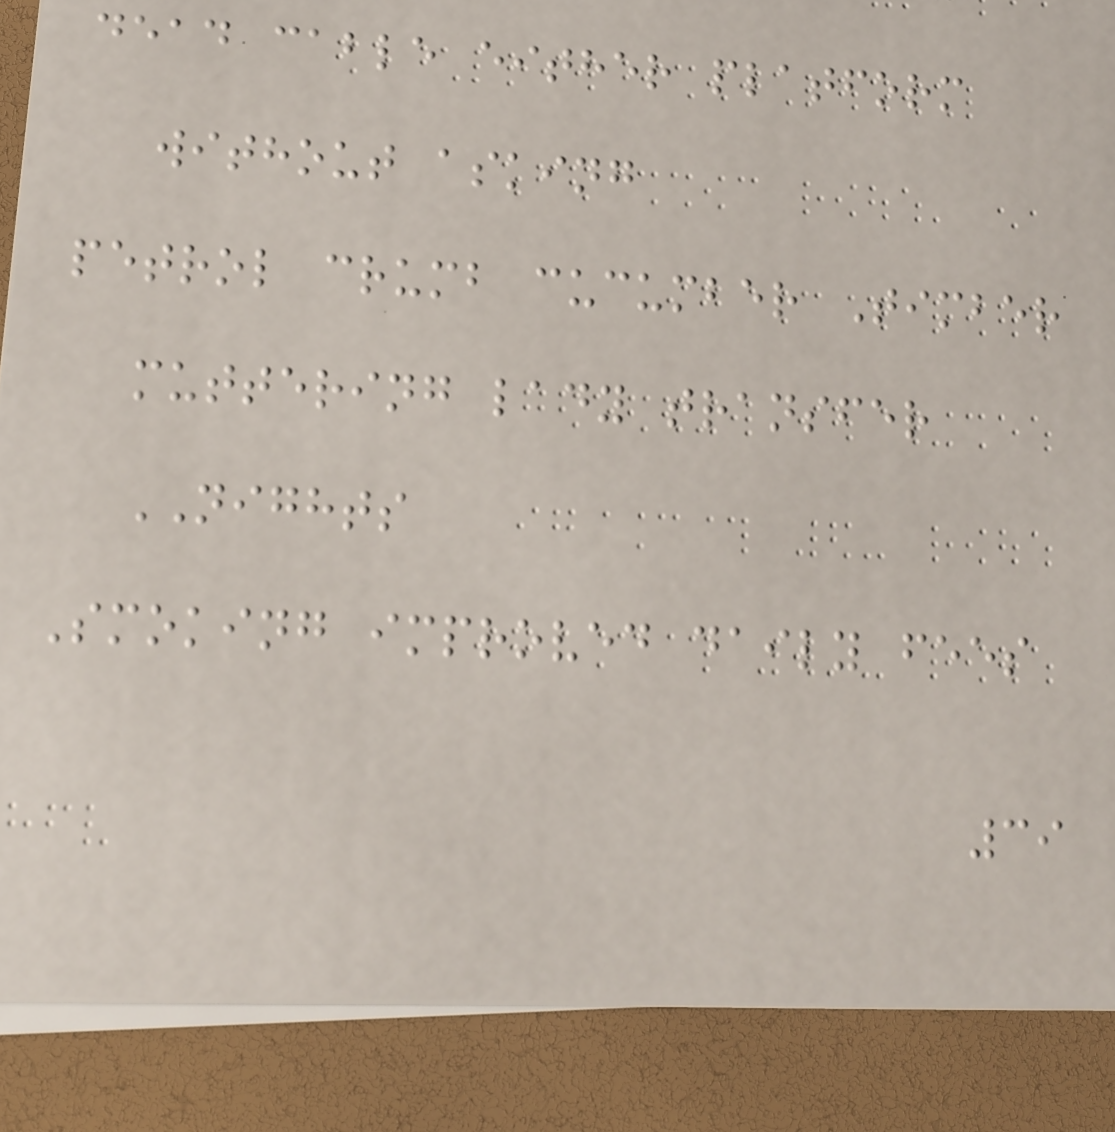dead cable either platform
without asking
petrol crumb cucumber Timber
muttering lady transfer
NIGHTS
Smoking improved daily fees
39
